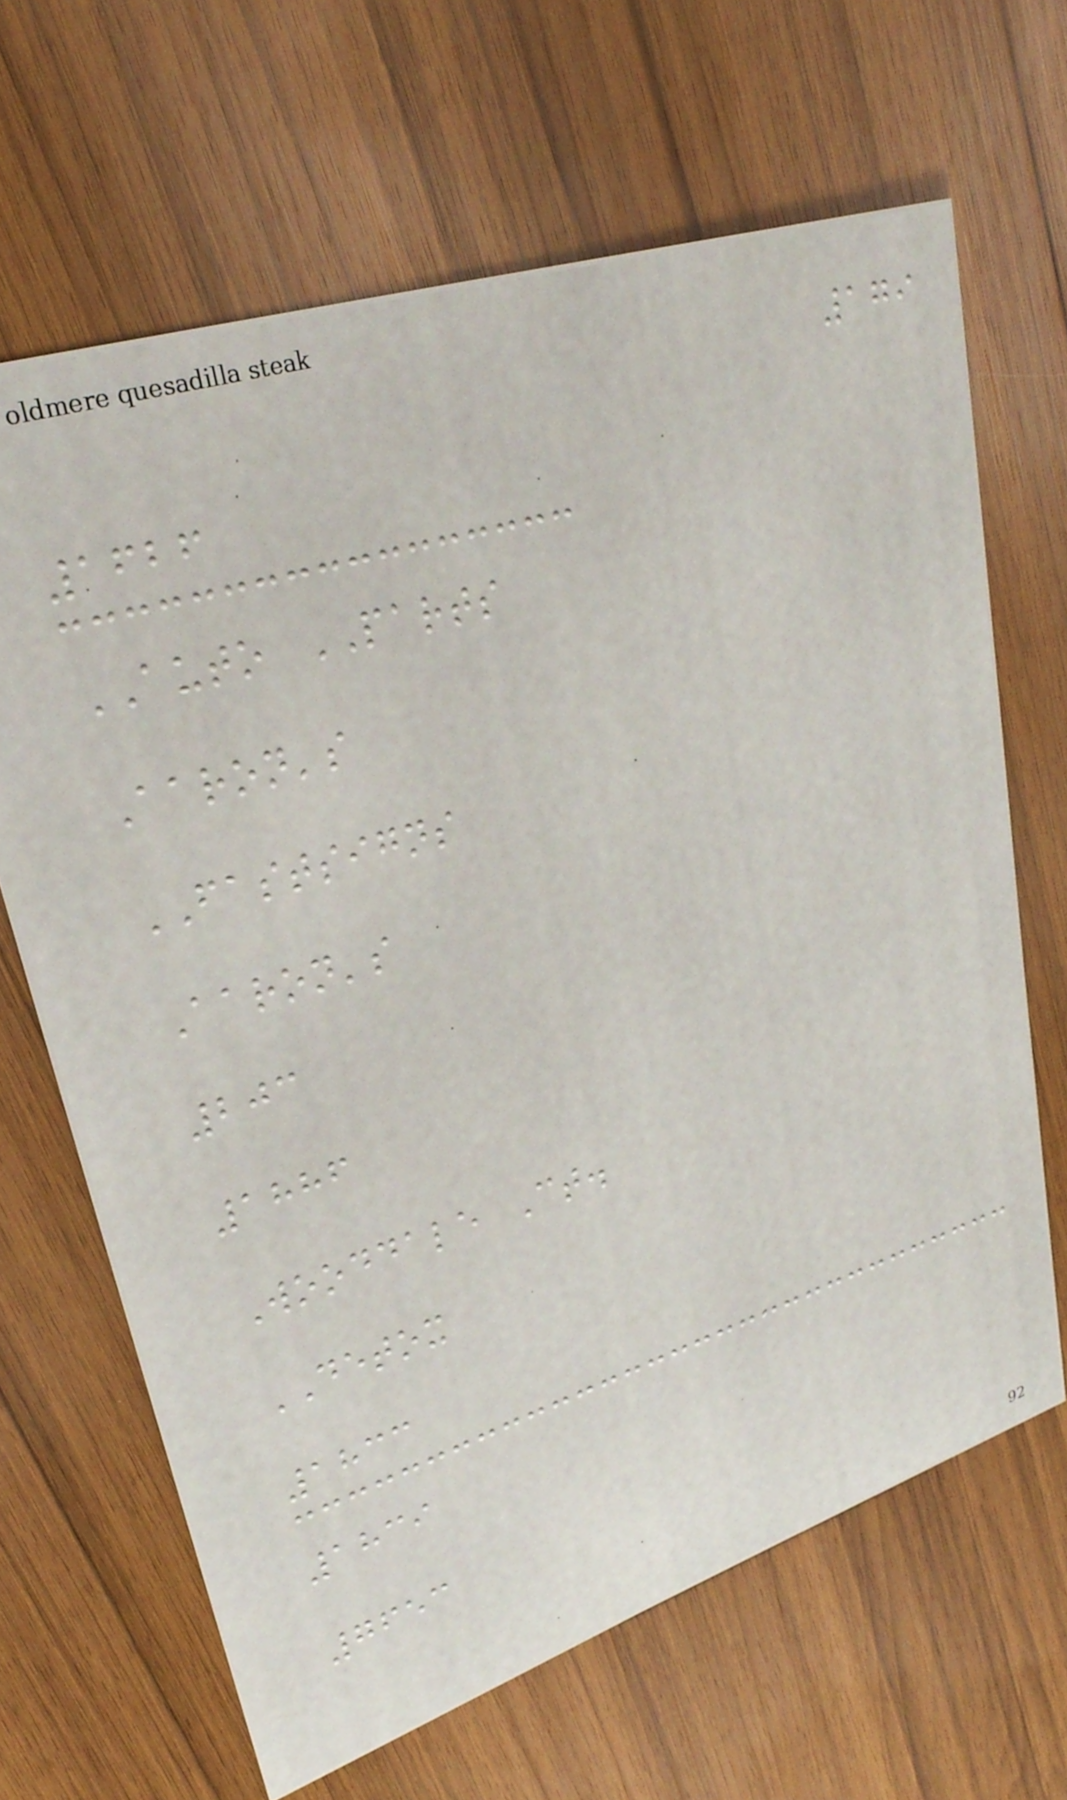179
1626
AUTO PARTS
Aaron's
FASTSIGNS
Aaron's
203
1886
Wooddale Ct.
DETOX
1833
1839
7653
